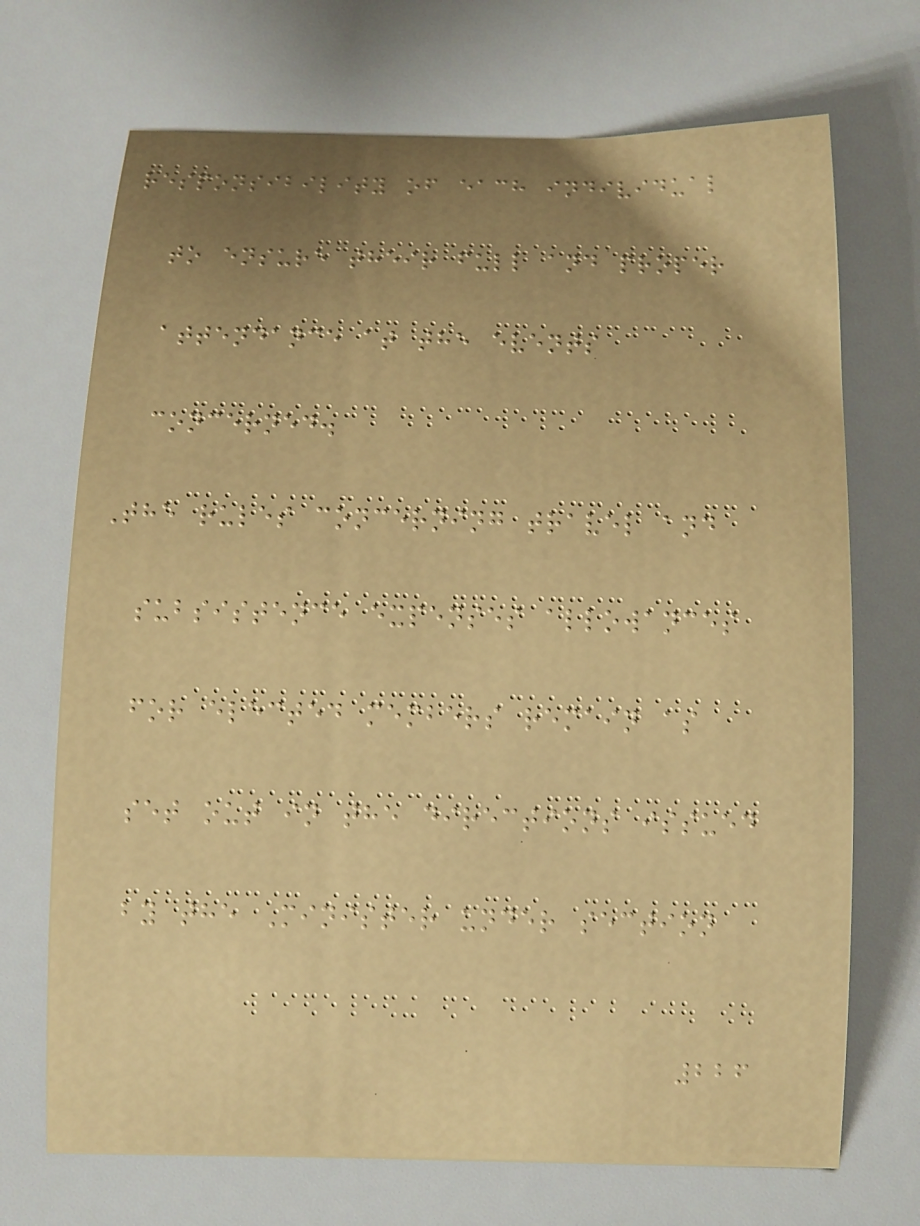responsibility of each individual
to ensure their full and proper
attendance at the events
concerned.
The rules concerning travel and
subsistence expenses allowances
for elected members remain as
set out in the directions issued
by the Minister under section
226
